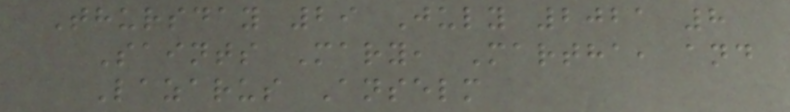Thursday 29 July 2021 8
Saints Mary, Martha, and
Lazarus Anselm
